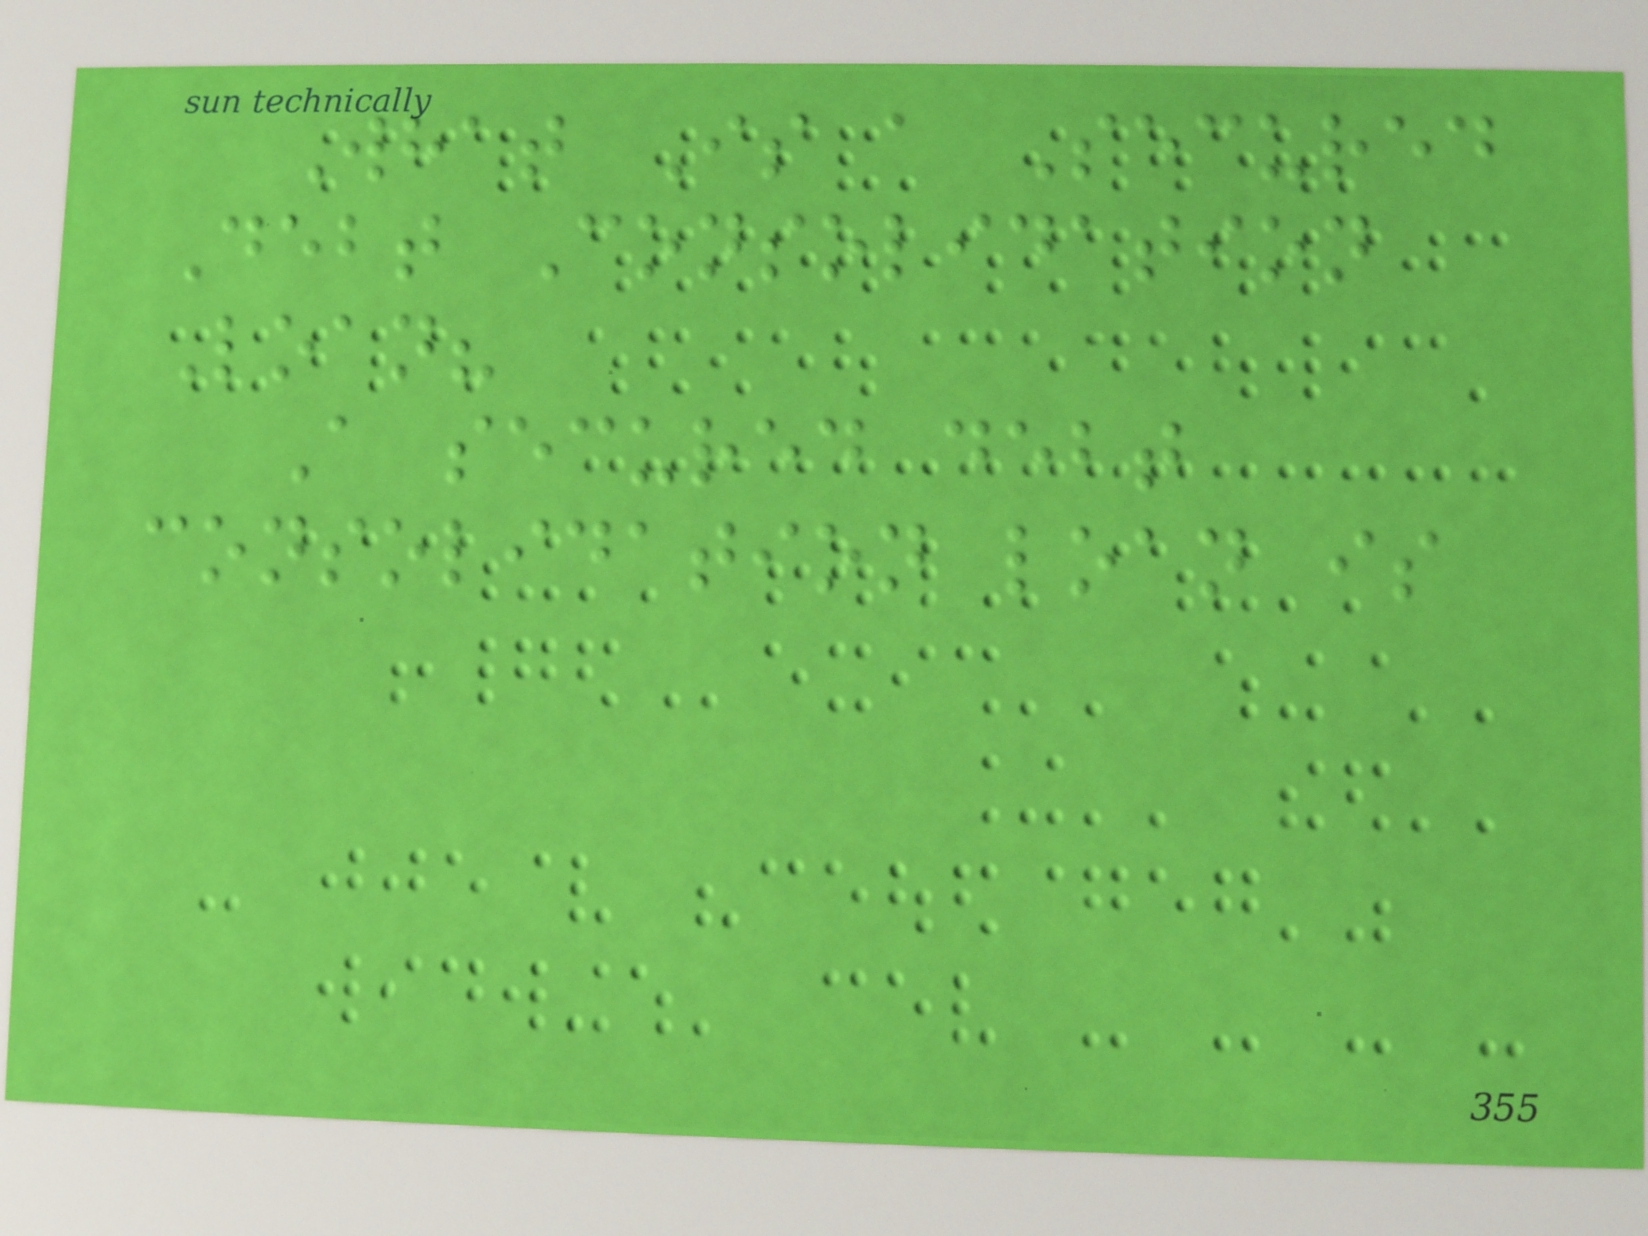What Is a Secured
Debt Consolidation
Loan?
A secured debt
consolidation loan is
